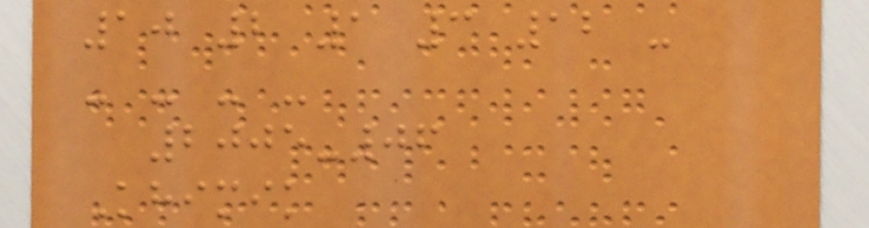10 2 1 3 12 -
- - - -
2005-06
Khimik
